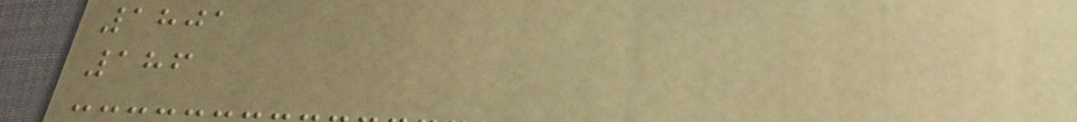1801
186
